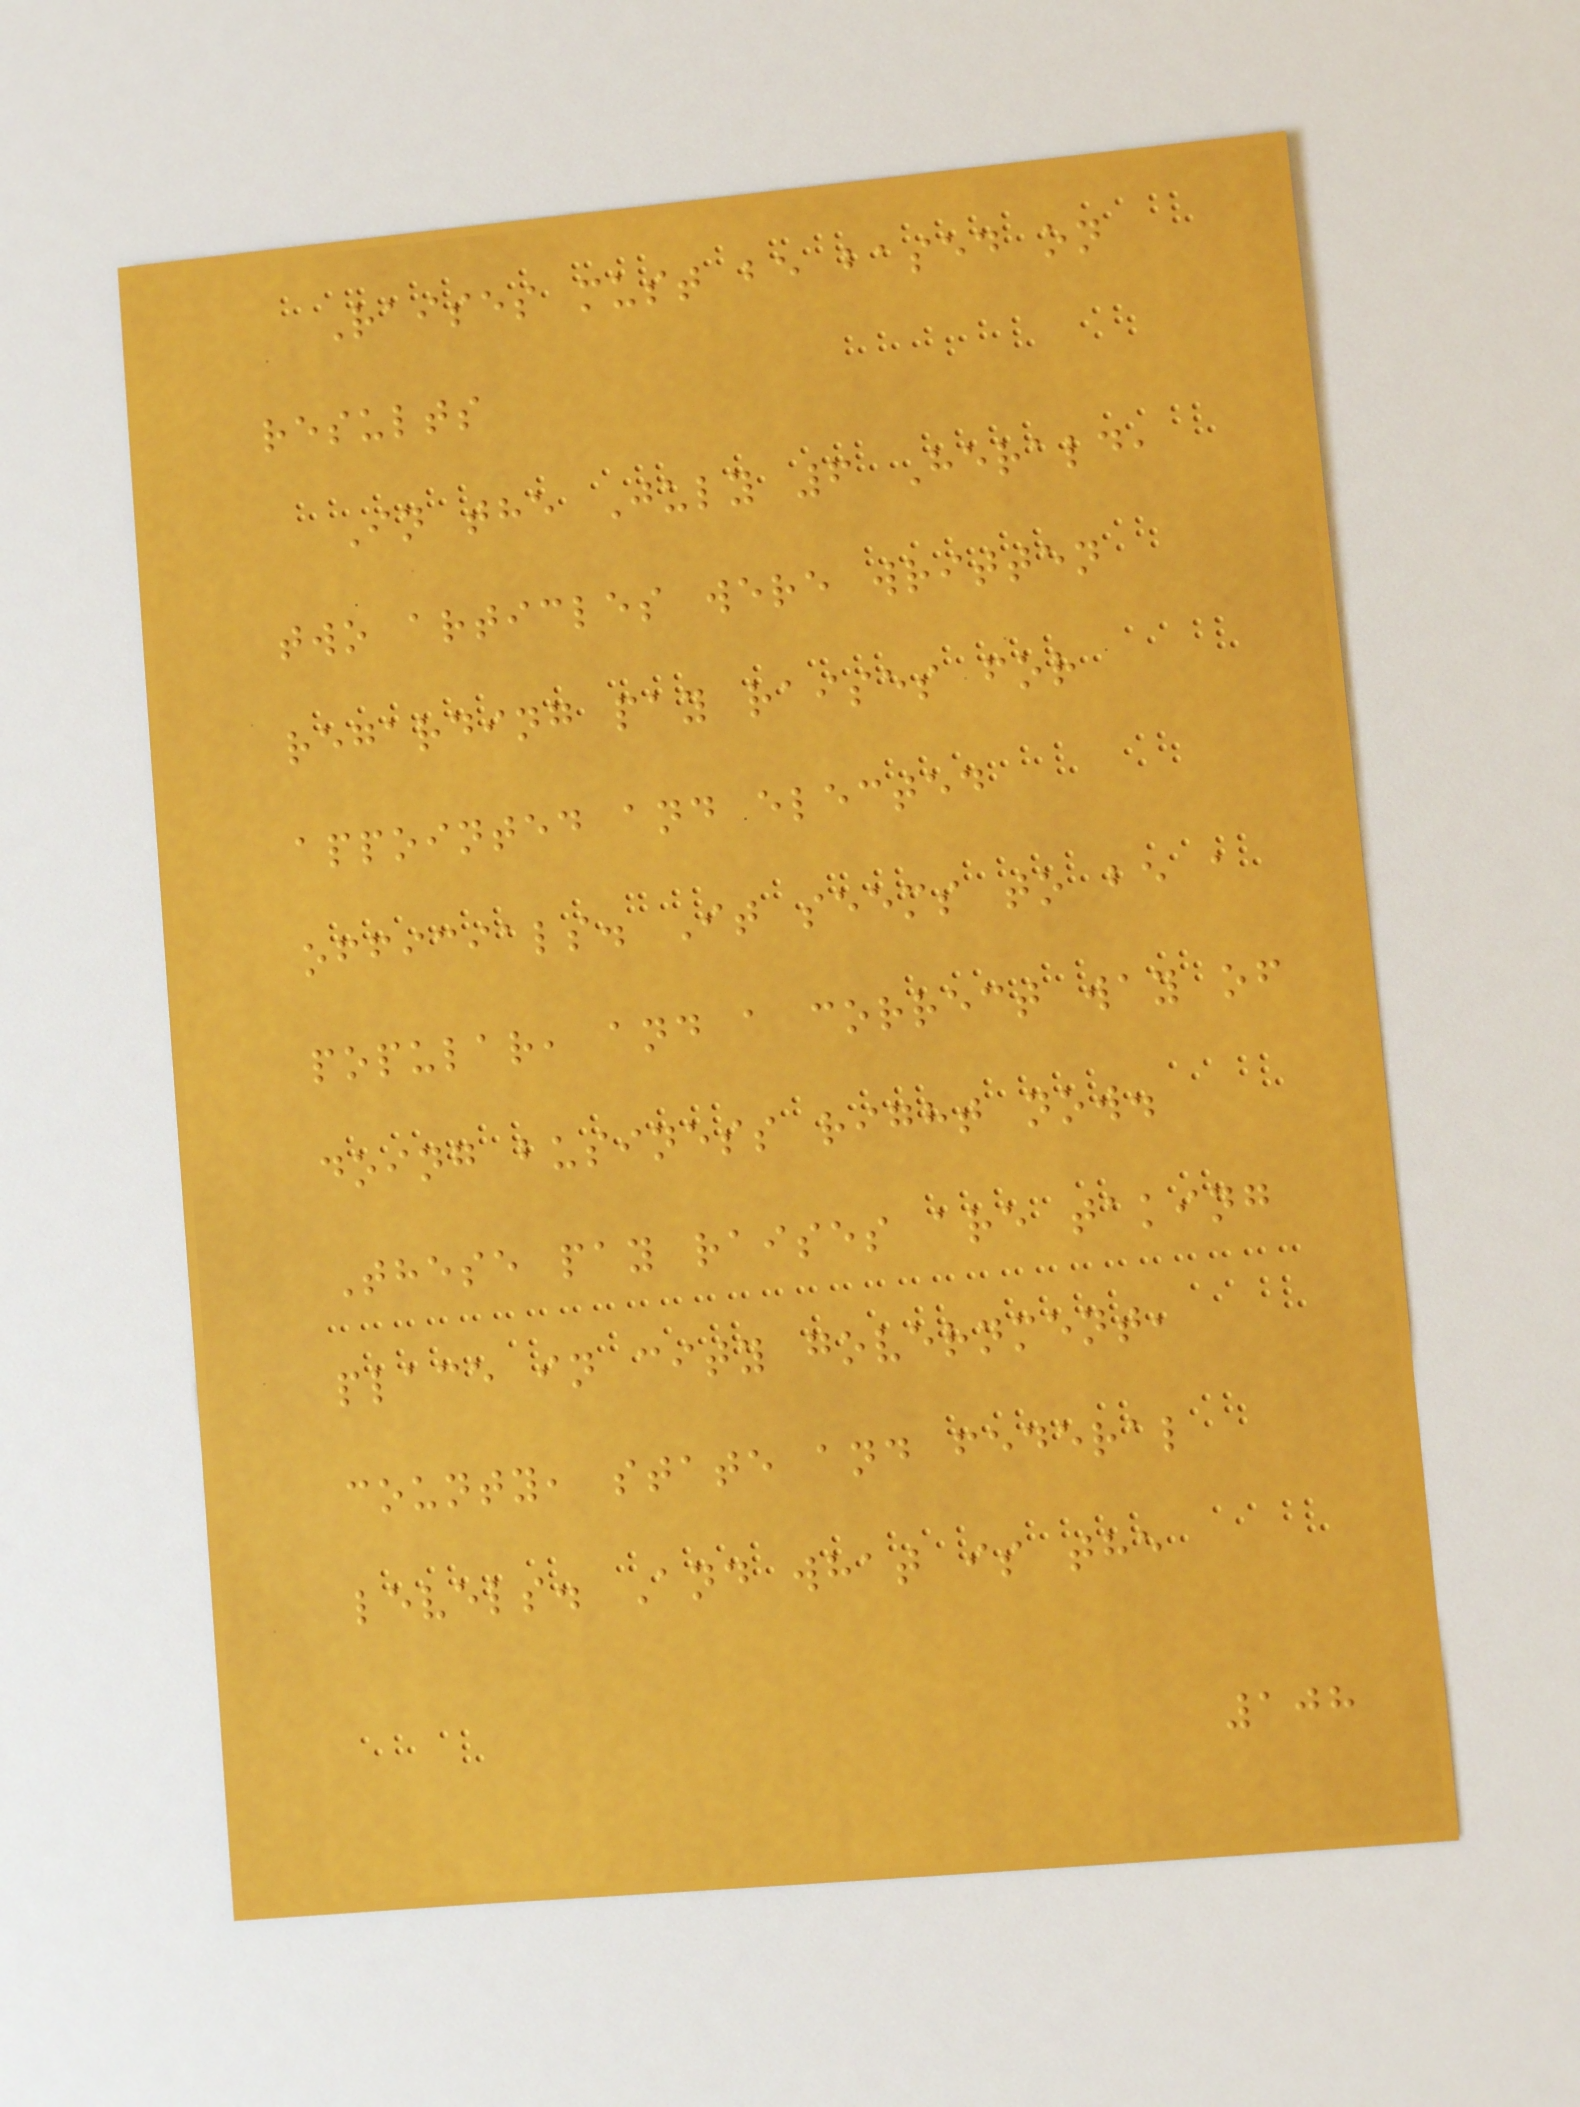Raises must be based on
results
In the July 6 Herald,
two articles were written
regarding pay raises for
appointed and elected
officials. It seems to be a
popular, and a correct way of
doing business right now.
These pay raises are taking
place in city government,
county, state and federal
levels. And what is the
108
